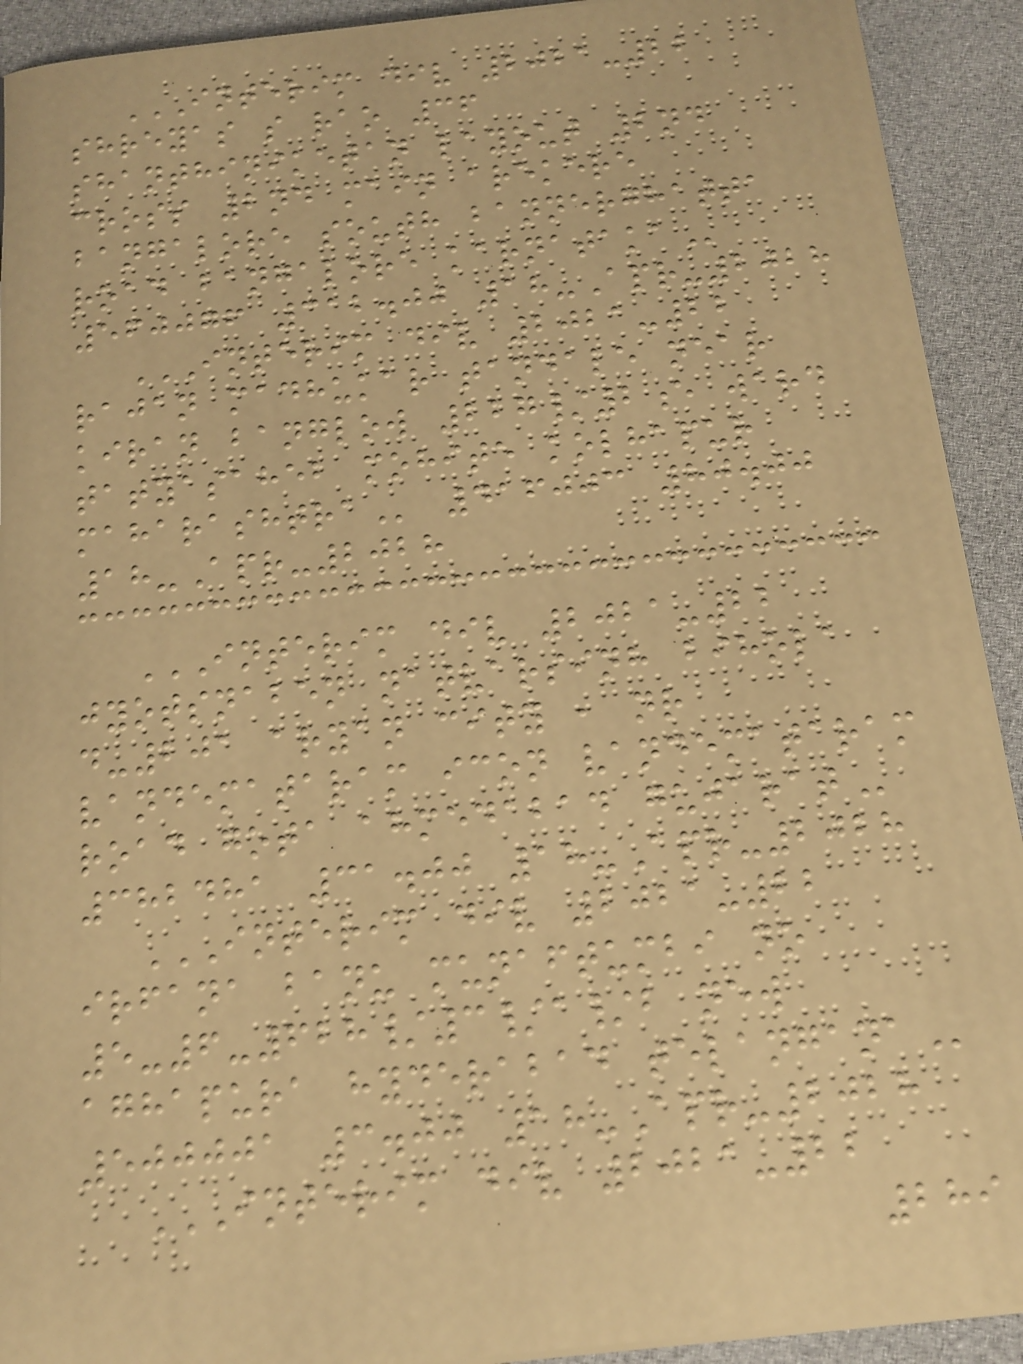INTERIM DIV 2021-22
SHREYAS S RAO 36
SHANTHINIKETAN LAYOUT 2ND
CROSS 2ND MAIN AREKERE
BANGALORE SOUTH BANNERGHATTA
ROAD BANGALORE KARNATAKA
560076 312.00 18-Apr-2028
INTERIM DIV 2021-22
RAJAN MADHUKAR TANDALE NEAR
KIRAN BANGLOW 227/2E WARD
TATYASAHEB MOHITE KOLHAPUR
MAHARASHTRA 416003 80.00
18-Apr-2028
INTERIM DIV 2021-22
JYOTSNABEN NATVARSINH BIHOLA
D-201 ARYAN CITY , NR
VANDEMATARAM ICON VANDEMATARAM
ROAD GOTA AHMEDABAD GUJARAT
382481 31.00 18-Apr-2028
INTERIM DIV 2021-22
IRFANA BANU MUNAFTUMBI NO
5-6-628/3/A/B NEW
AGHAPURA HYDERABAD TELANGANA
500001 3.00 18-Apr-2028
INTERIM DIV 2021-22
289
